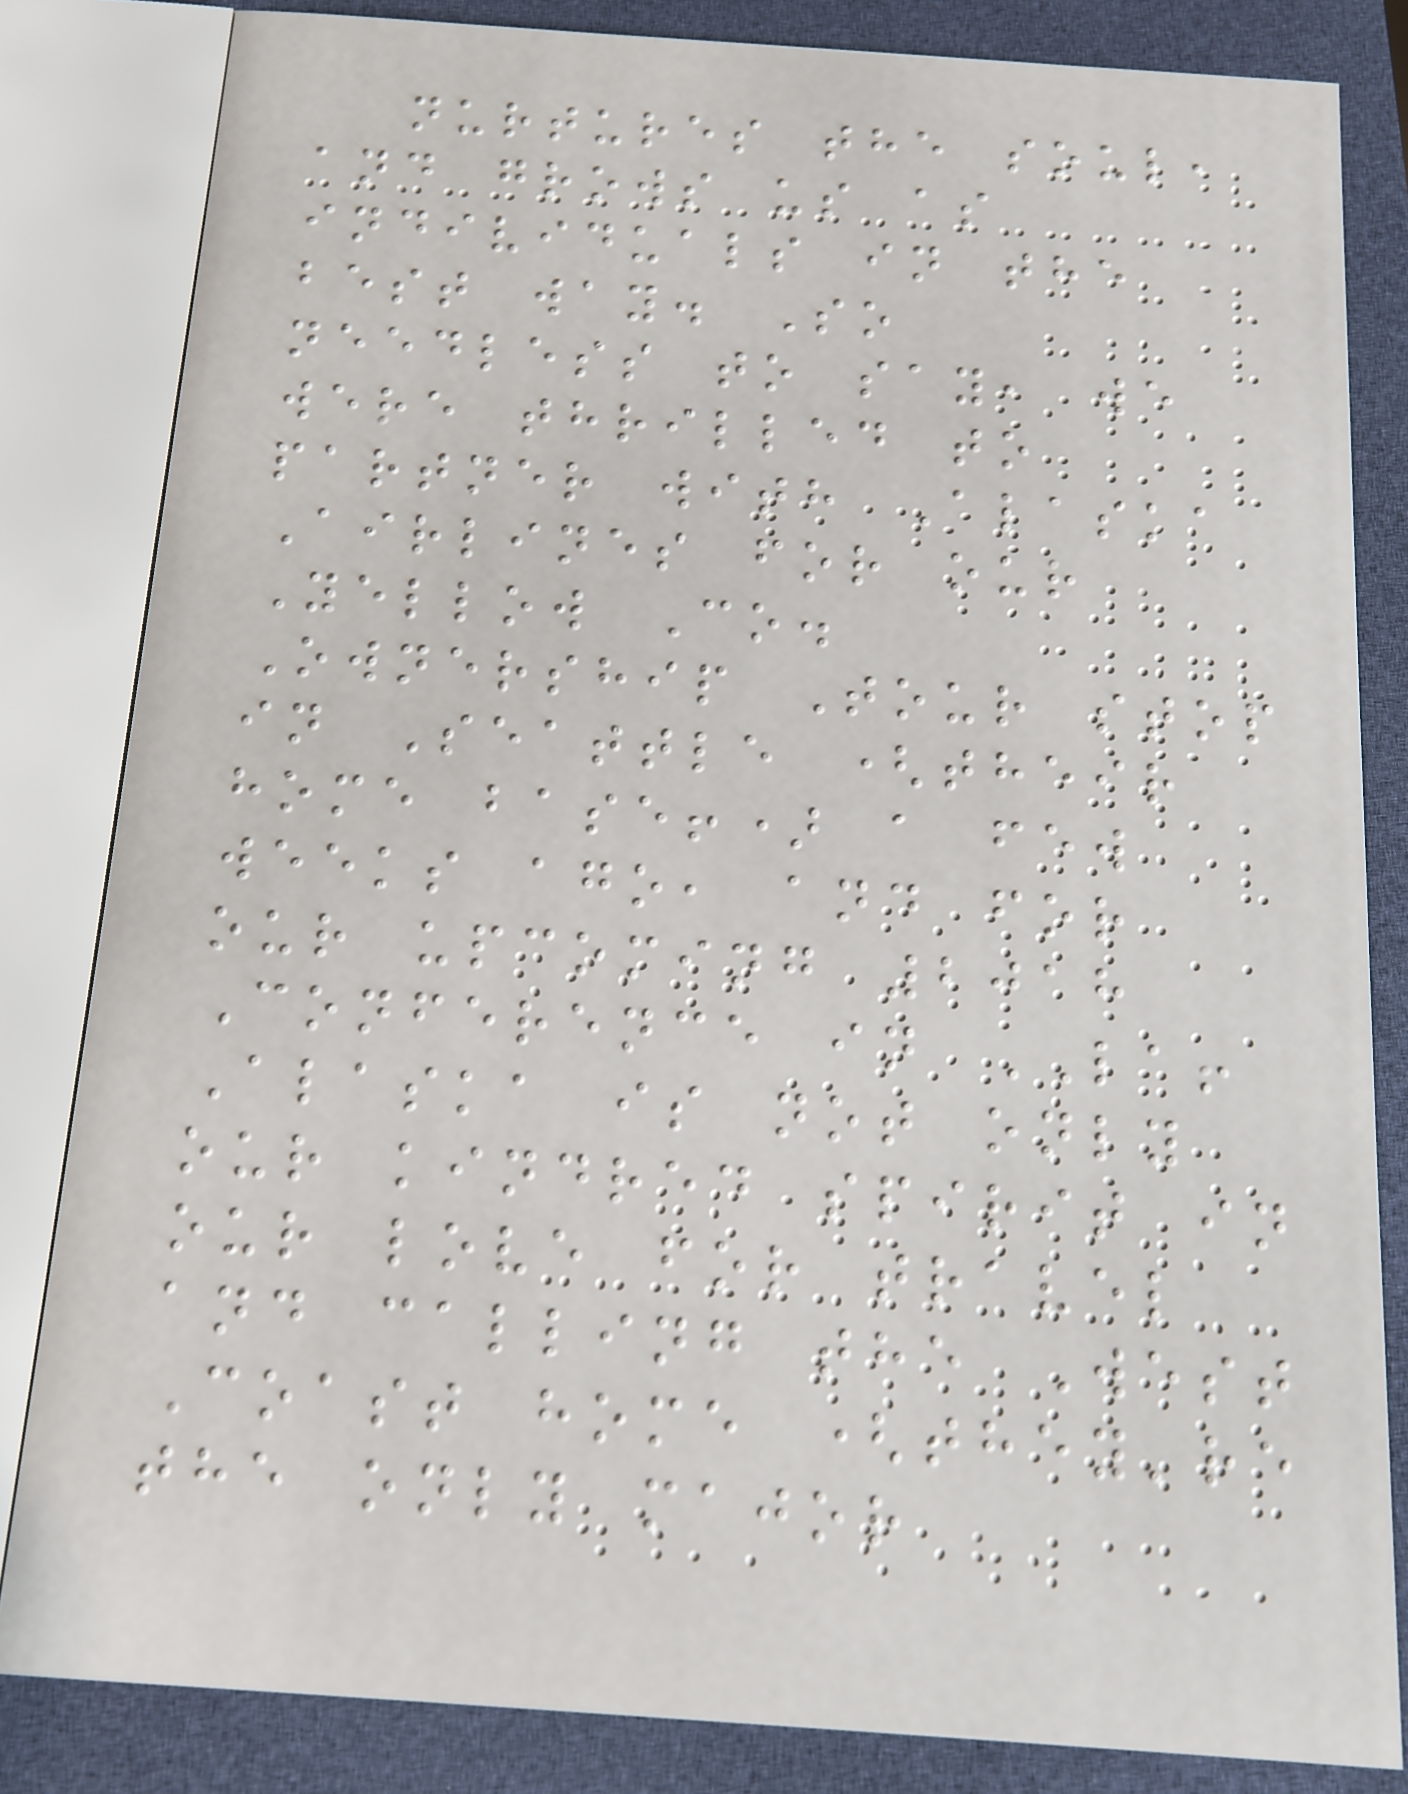nurtures the soul,
and grows us as
individuals in the
best way. So
needless to say, we
were thrilled to
partner with Alaska
Airlines for our
Yellow Co.
Ownership Tour stop
in Seattle (their
home base!) a few
weeks ago, and for
our upcoming 2018
Conference in LA!
Alaska is not only
our kindred spirit in
our love for travel
and calling the West
Coast home (they're
the only major
